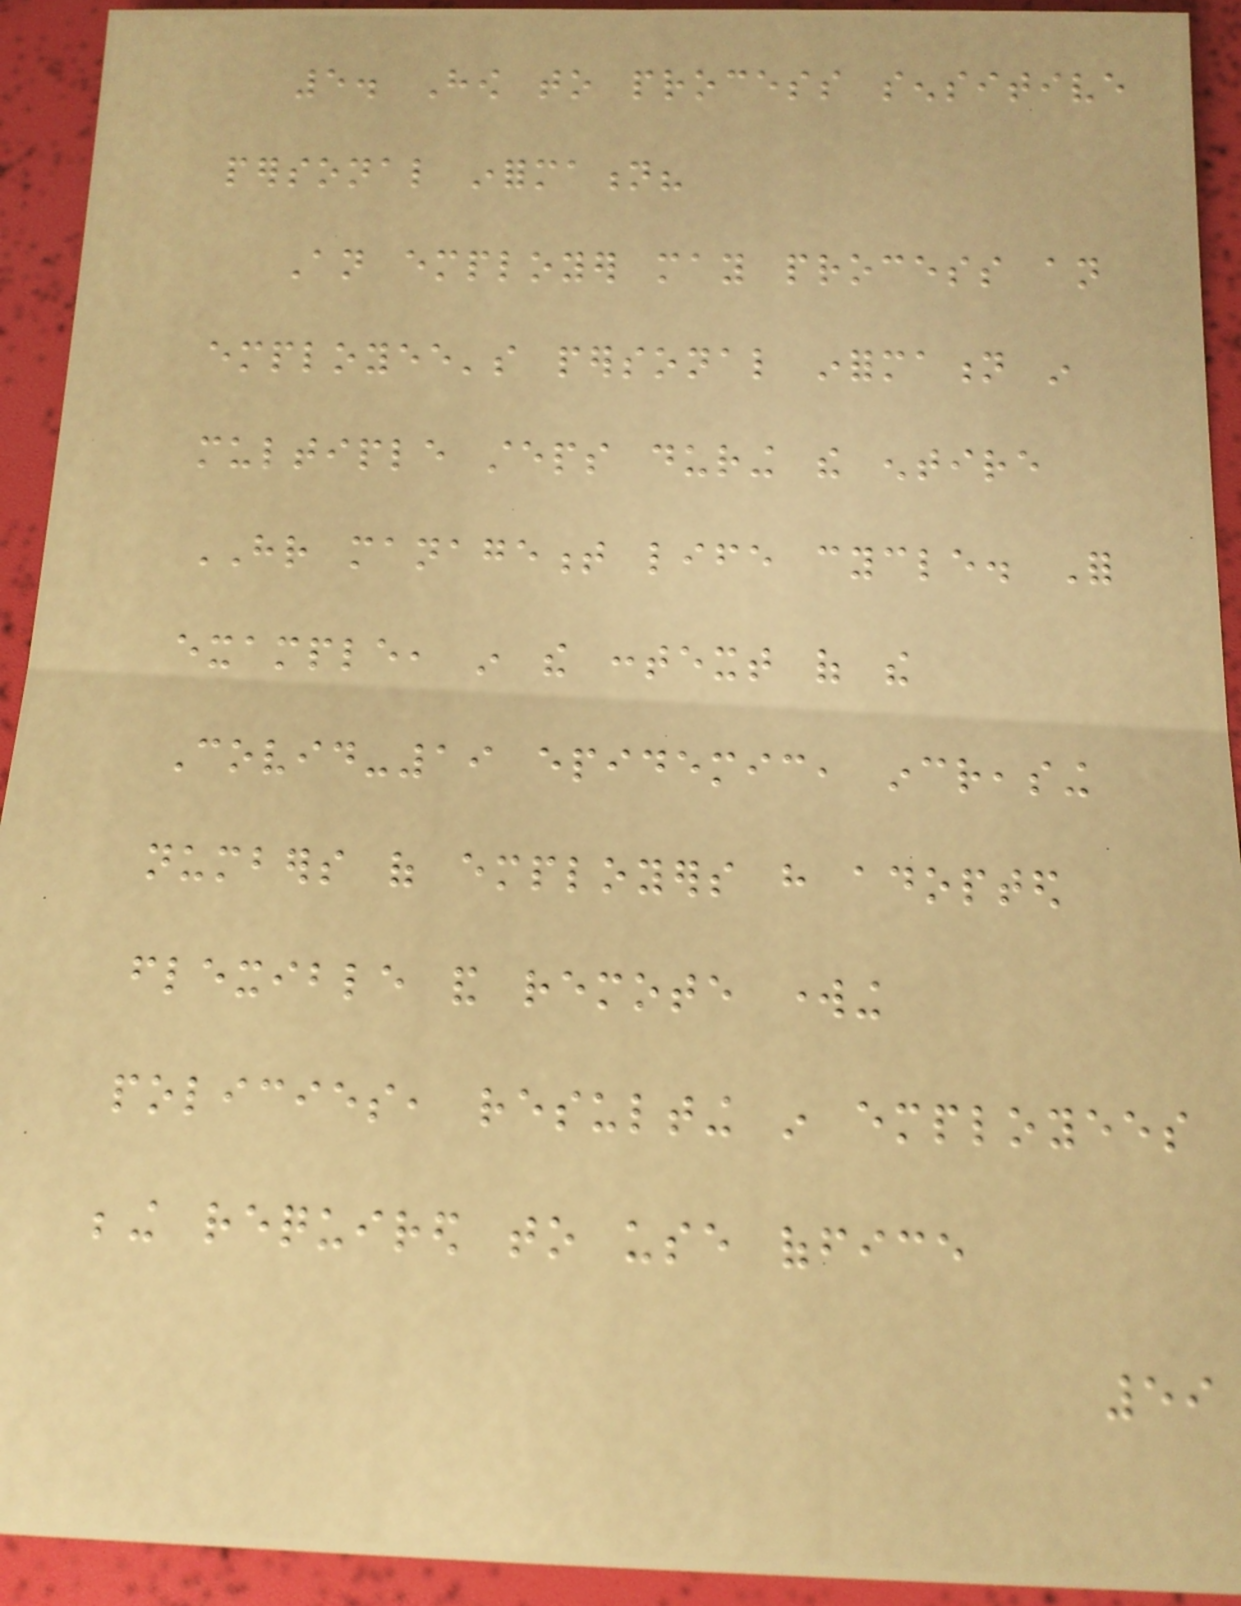5. How to process sensitive
personal information?
An employer may process an
employee's personal information in
multiple steps during the entire
HR management life cycle. For
example, in the context of the
Covid-19 epidemic, increasing
numbers of employers have adopted
flexible and remote working
policies, resulting in employees
being required to use office
59
